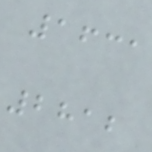1631
2812
